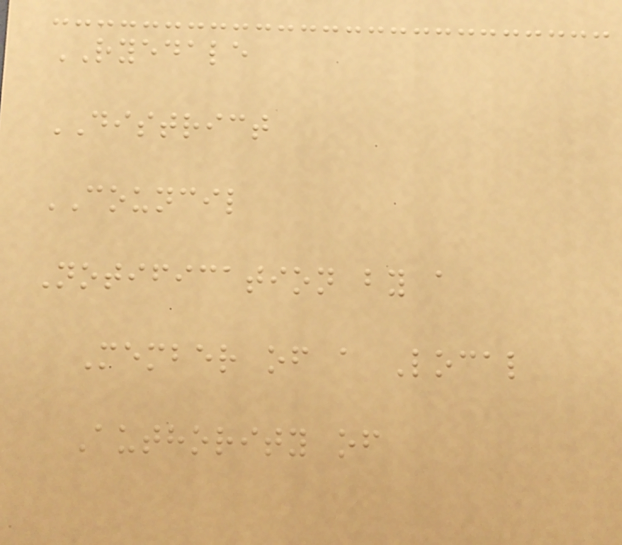RYEDALE
DISTRICT
COUNCIL
Notification by a
Member of a Local
Authority of
